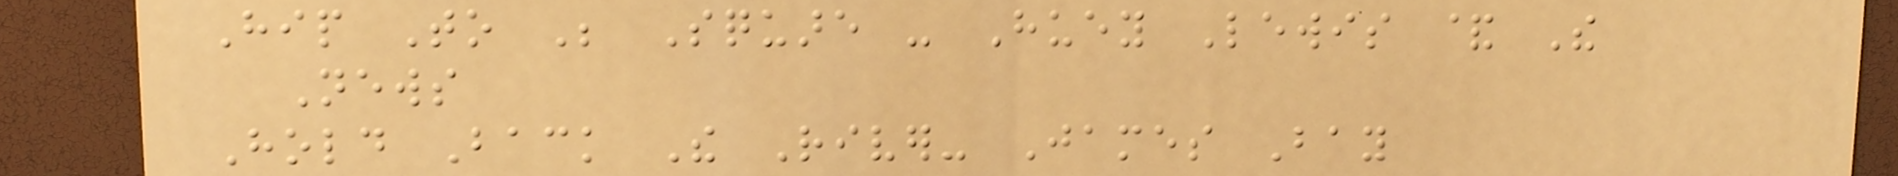Hip To Be Square - Huey Lewis & The
News
Hold Back The River- James Bay
